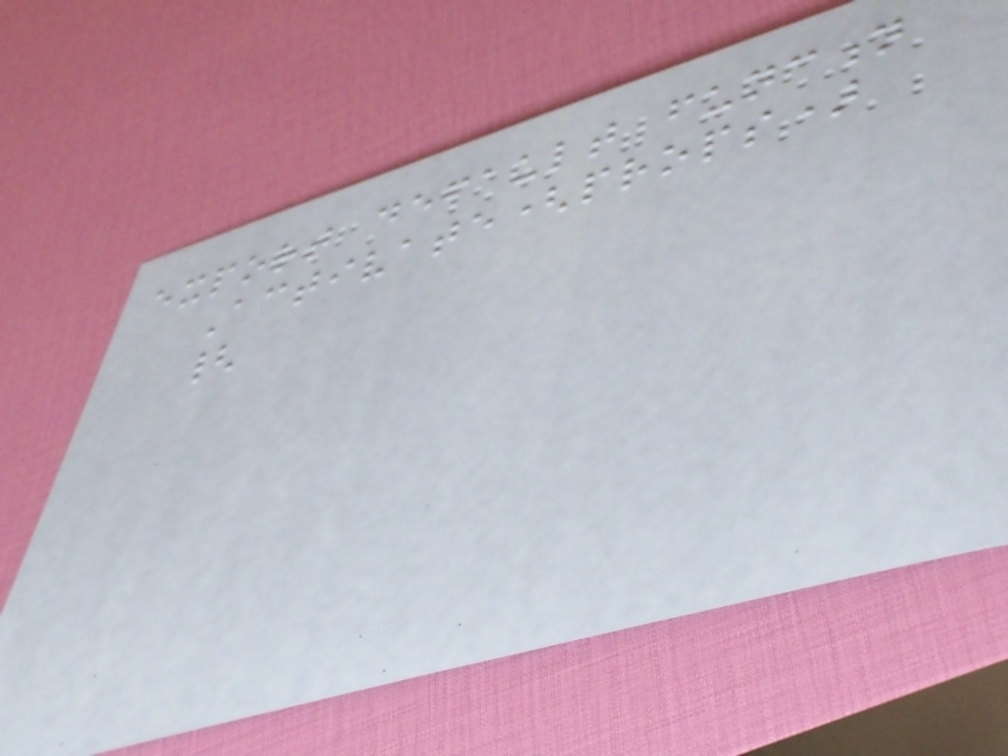export default function
Activate(props)
{
